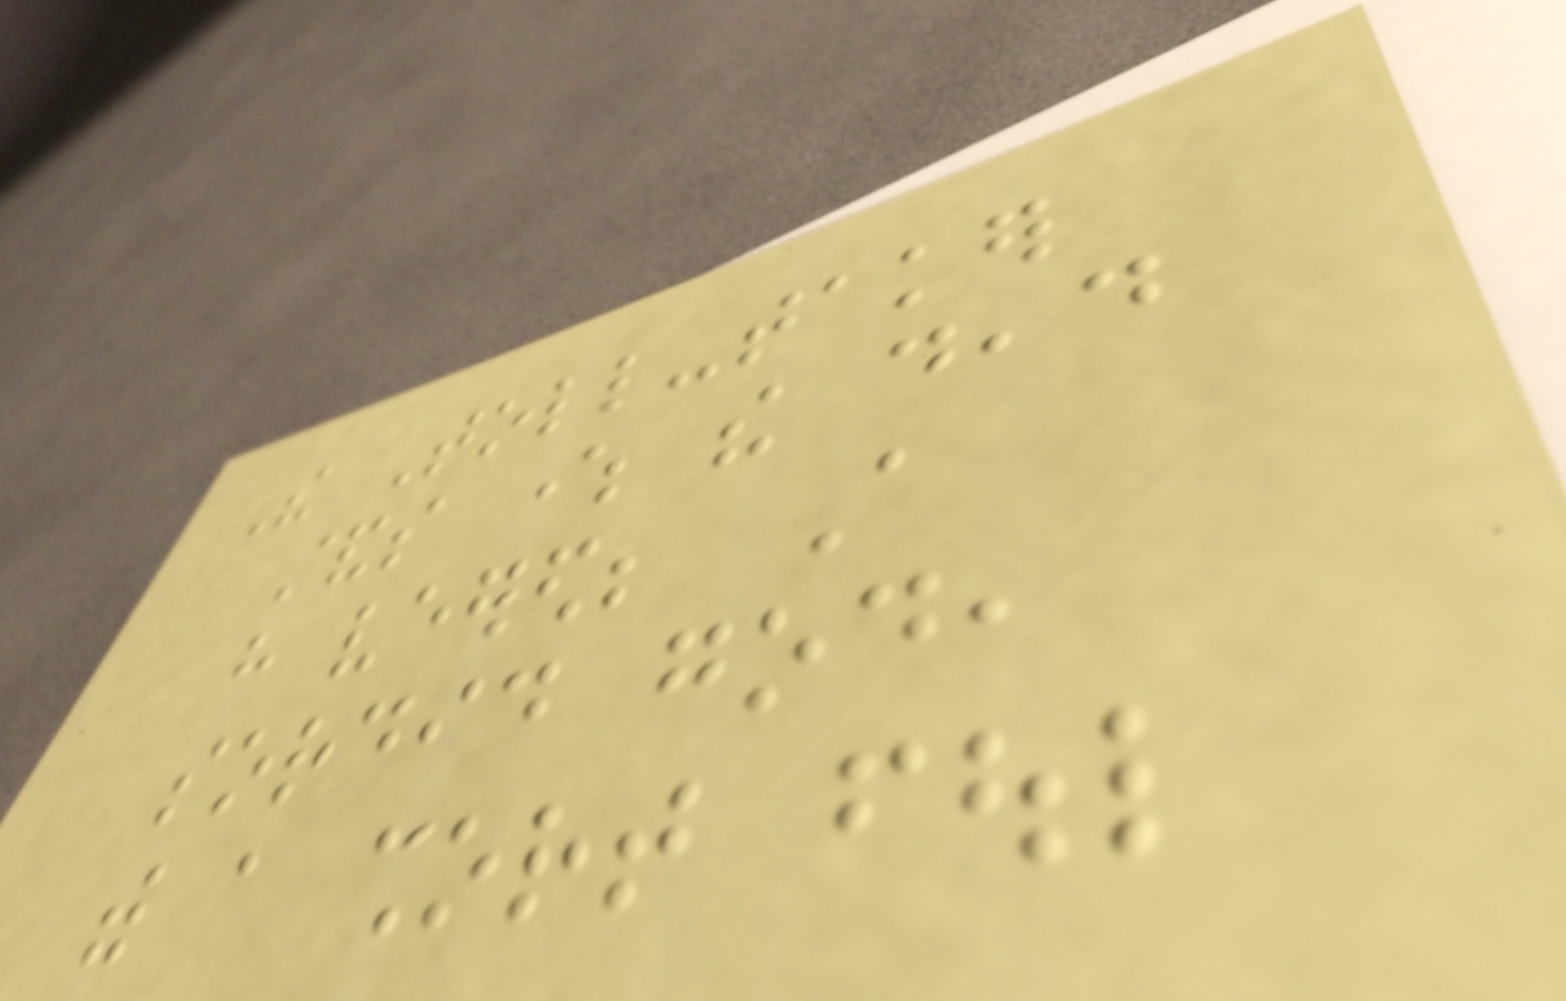The Toll-taker
stands where the dead
have veered; A
sordid god,
with a short foul
